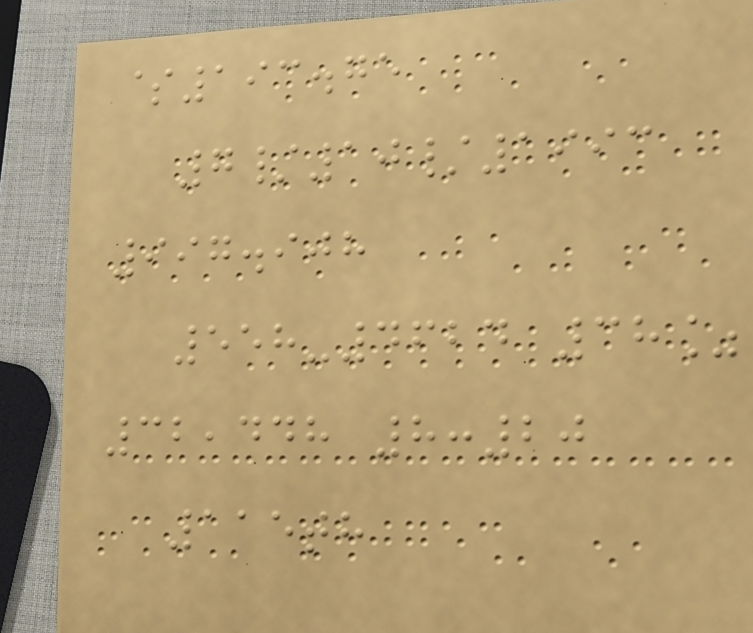$193.75
7/10/1993
997.908
558-4624 38%
32,448 8:20
115th
